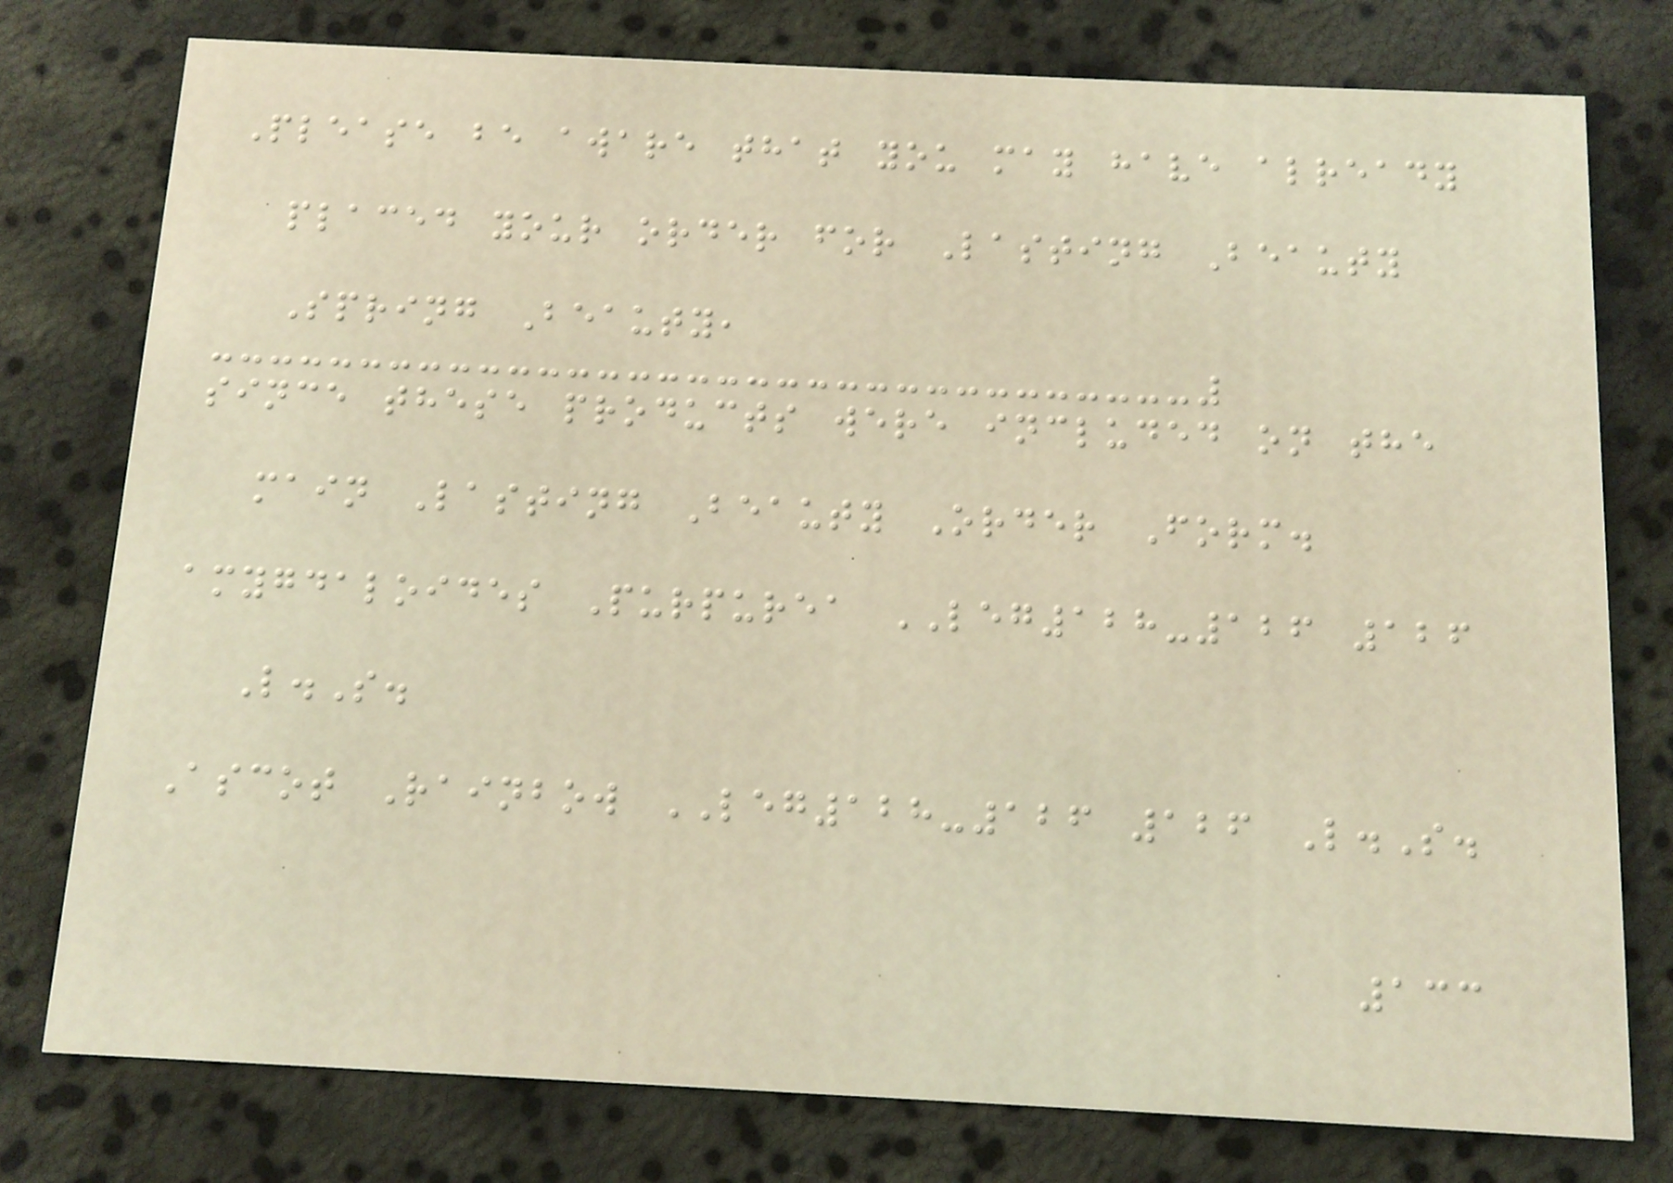Please be aware that you may have already
placed your order for Lasting Beauty
Spring Beauty,
since these products were included on the
main Lasting Beauty Order Form.
amygdaloides Purpurea LEG128-126 126
L.S.
Ascot Rainbow LEG128-126 126 L.S.
133
